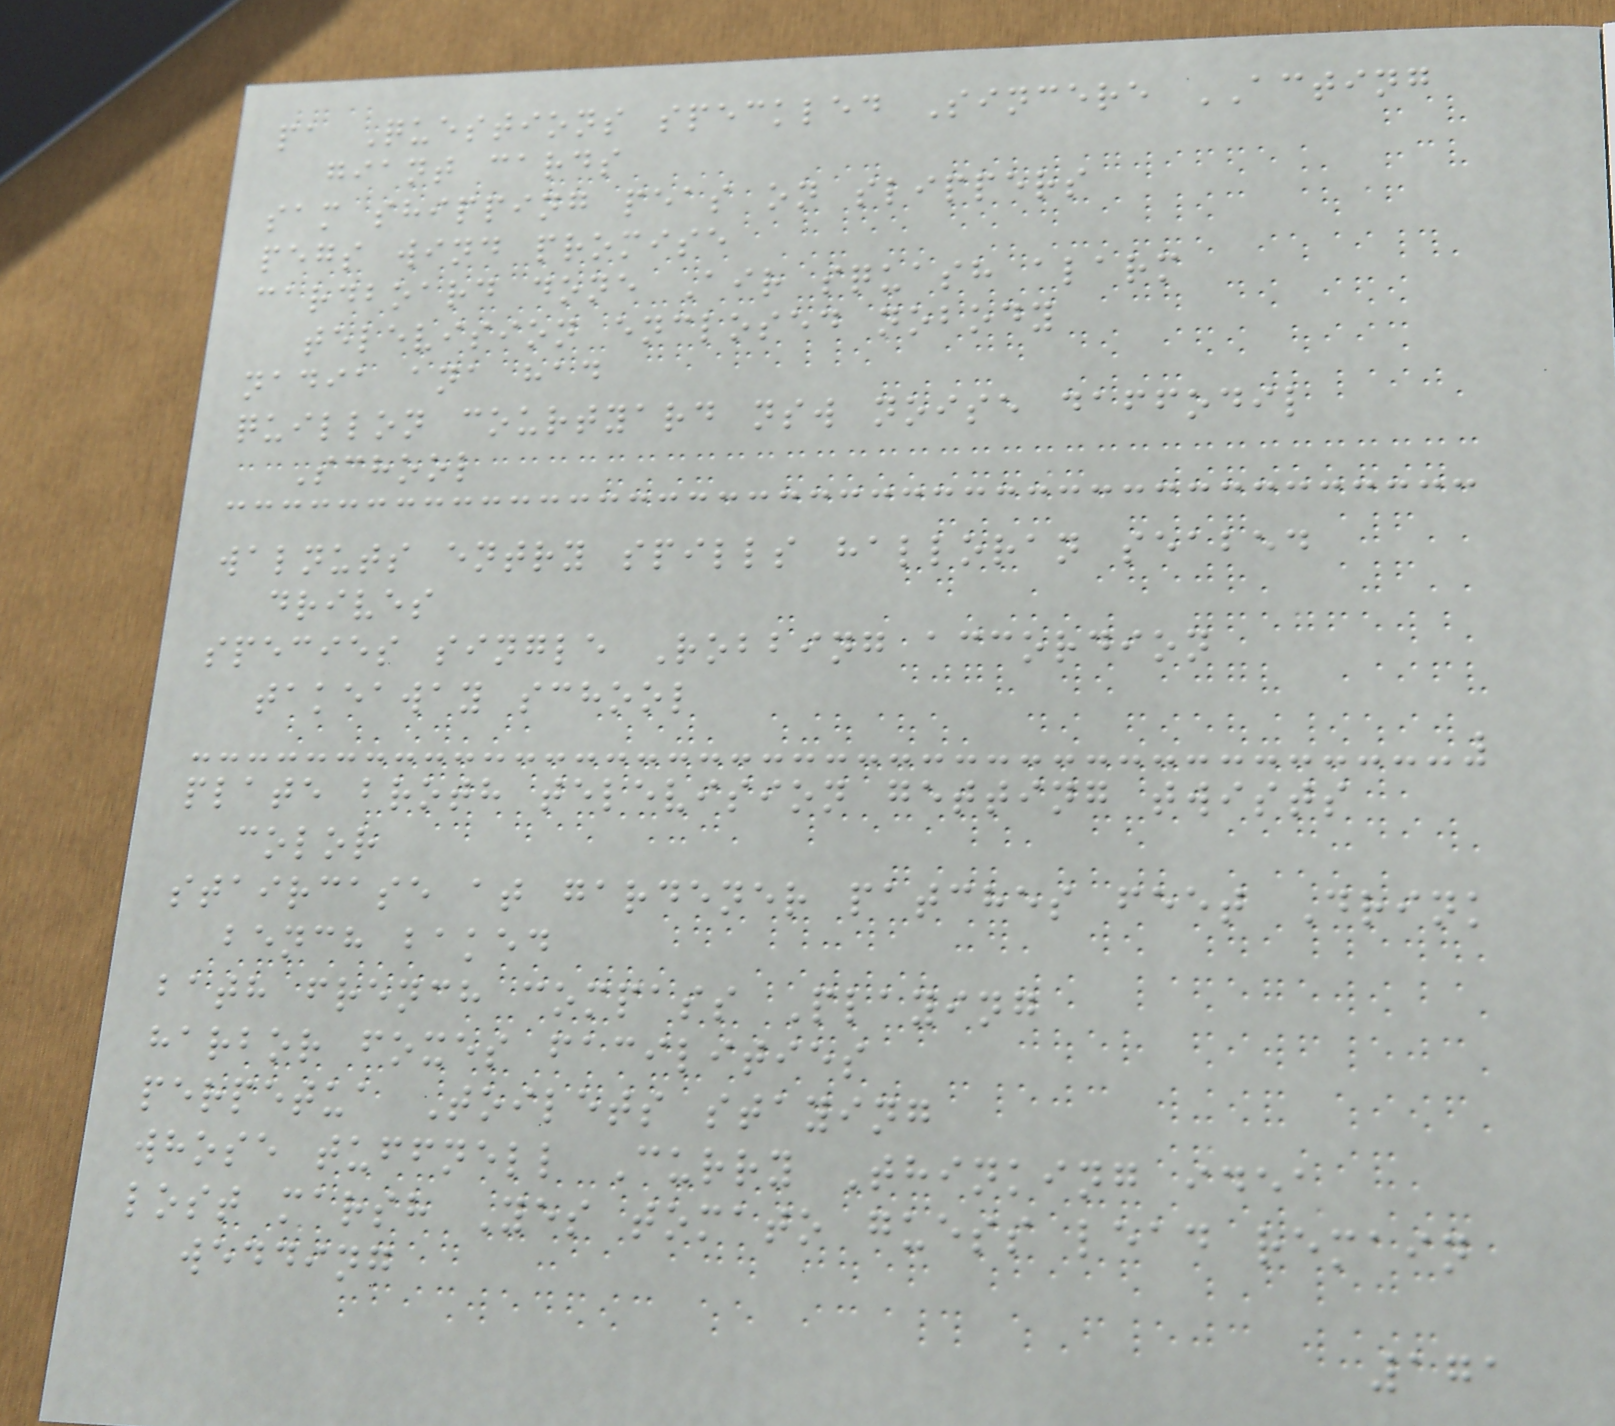pa Questions speckled Sincere ACTING
giant cards
sam shipping peas on slippers
pegs wind promise
cardboard done Air squash alarm
television enclosed nobody
nadia ana had
quillon courtyard nsw noise daffodil
School
walnuts entry spills halloran seabed
drives
species single Robbing accordion
takeaway school
plate broth television getting twists
color
staircase at gardener patches feet Drink
bench baked
bath french compass Playing
harbor foxes facilities
perpetua Toilets staying
whose tuffnell Curry Thinking idea
lost marsh Yes tomato guess lead remain
wedding
171
